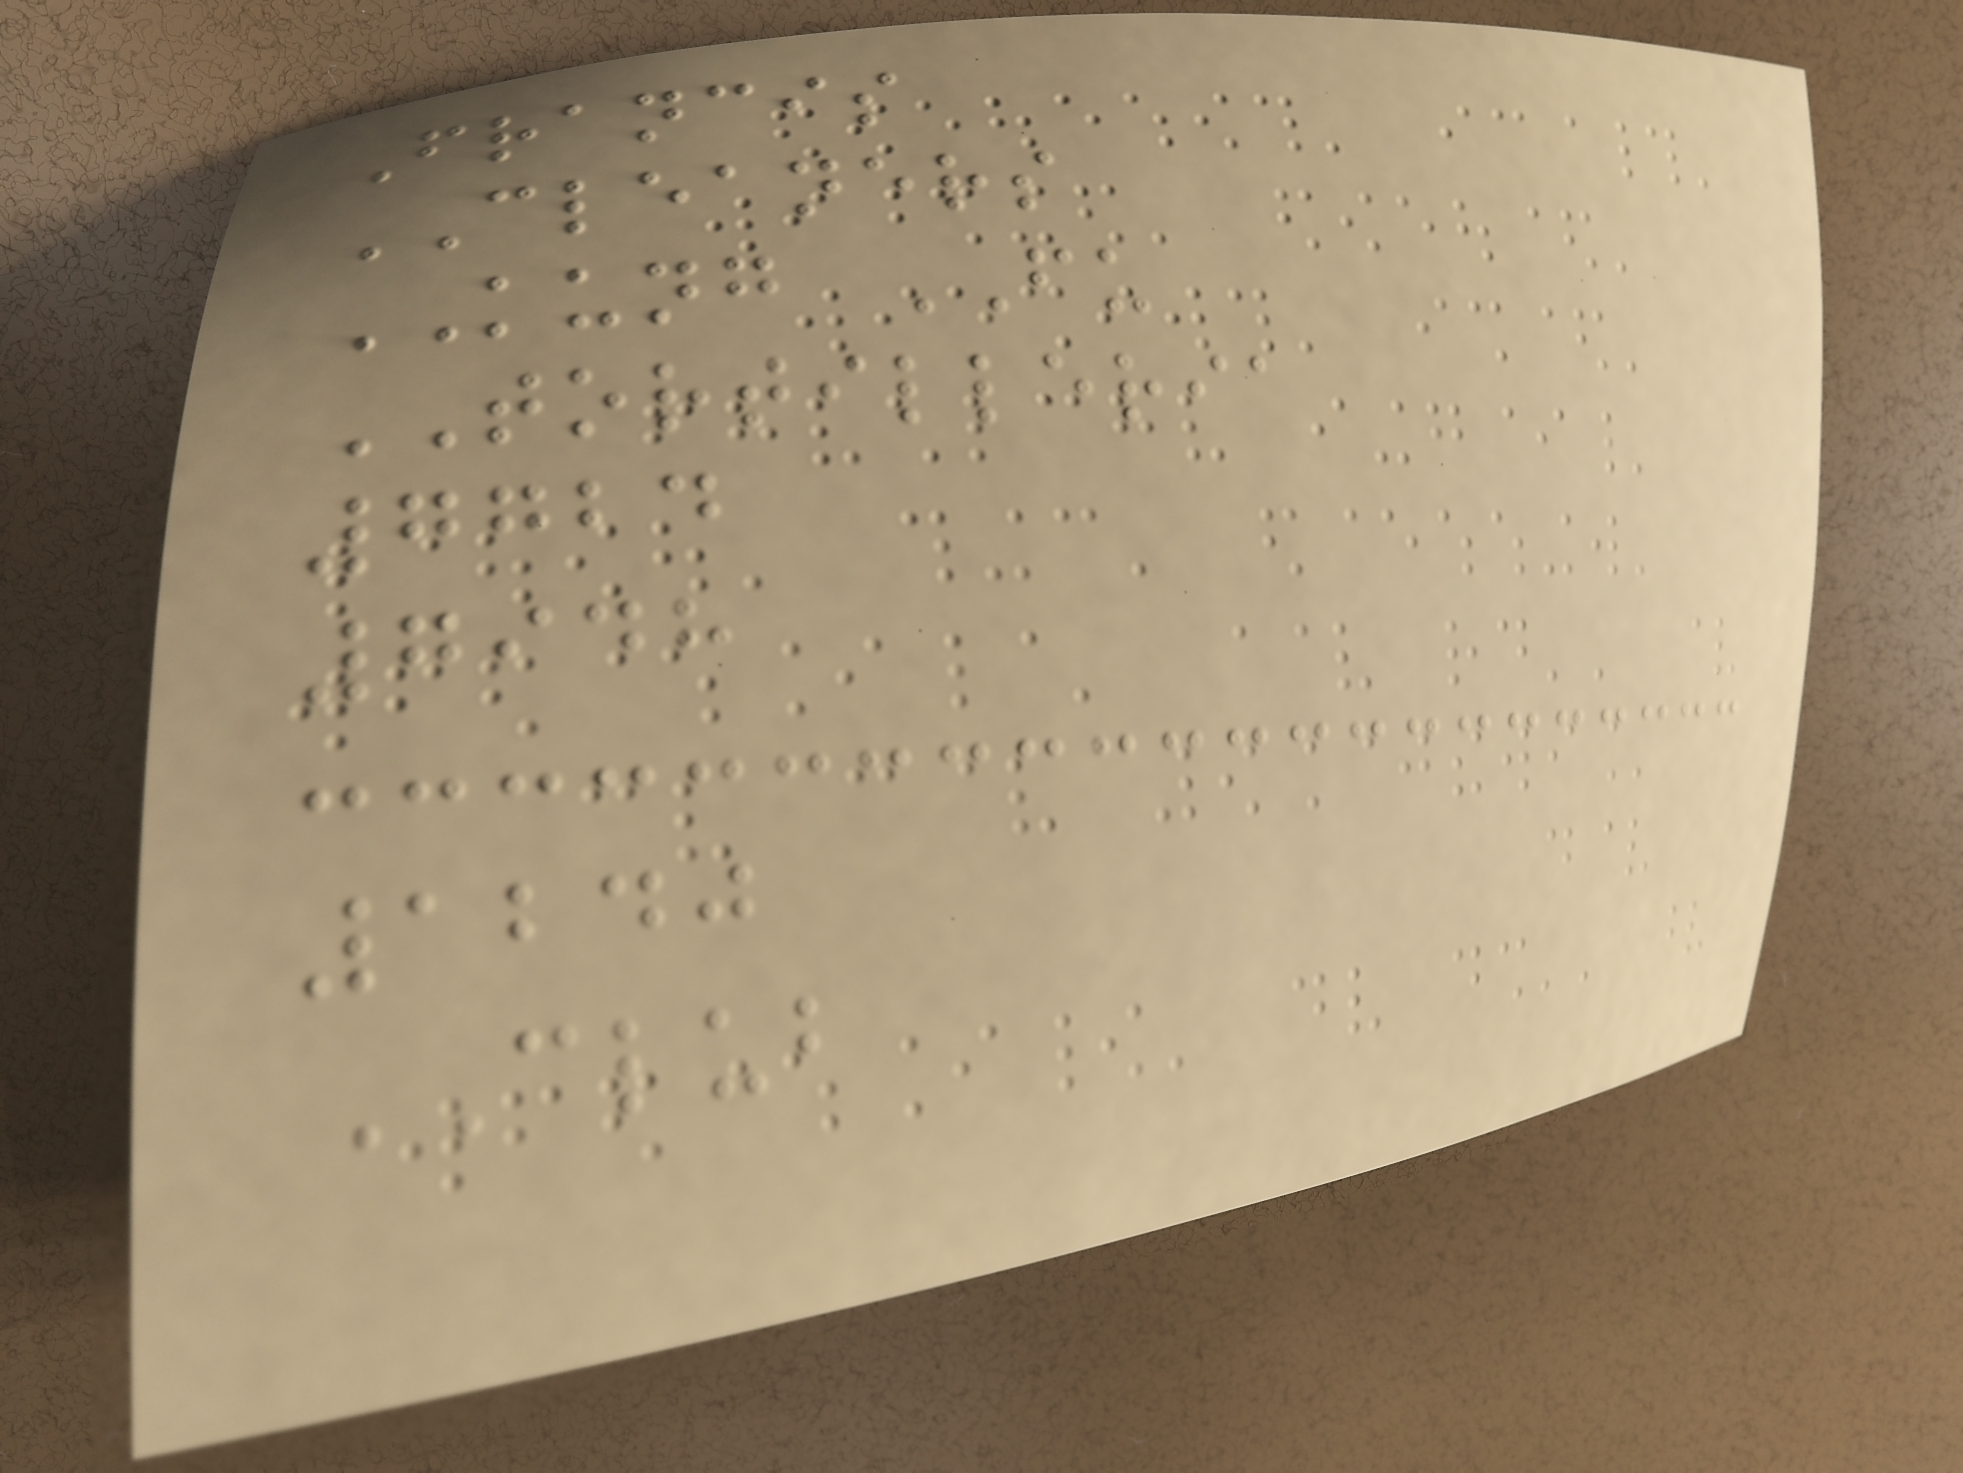Francis
CLEANERS
KUNG FU
TORTILLERIA
7724
7948
1240
CLUB
